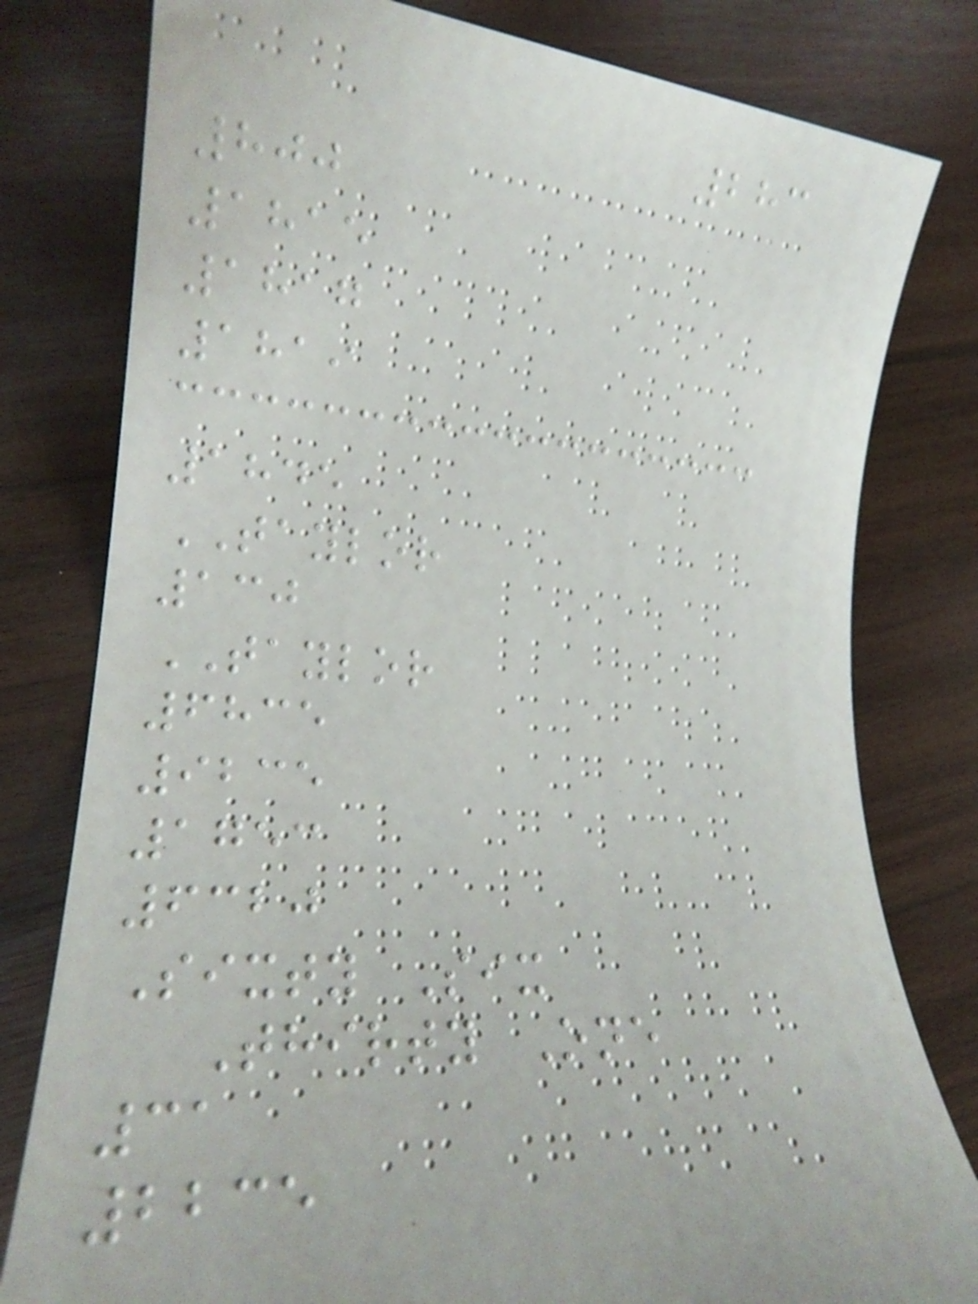283
800
1815
1817
1819
1845
TAYLOR
130
TAYLOR
6835
9235
1753
6320
Sixty Six
Thirty One
31
2235
